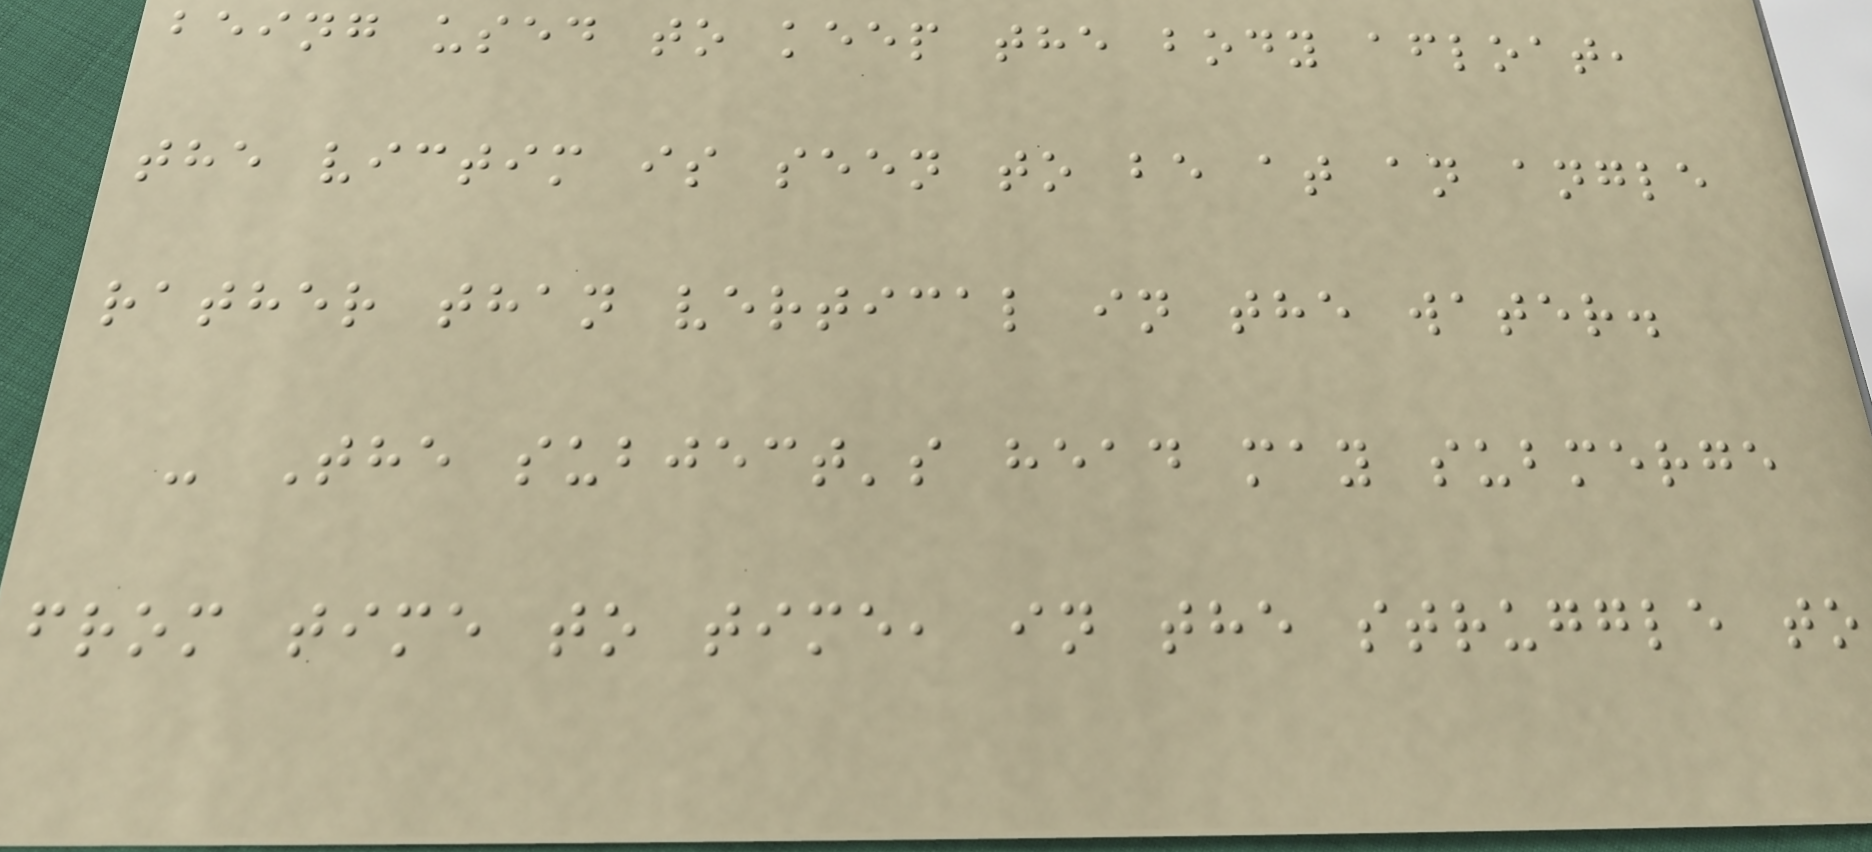being used to keep the body afloat,
the victim is seen to be at an angle
rather than vertical in the water.
- The subject's head may submerge
from time to time, in the struggle to
